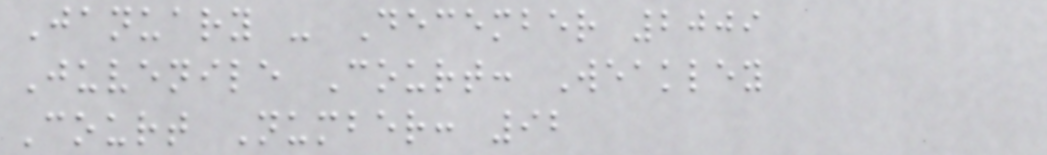January - December 2009
Juvenile Court: Weakley
Court Number: 92
